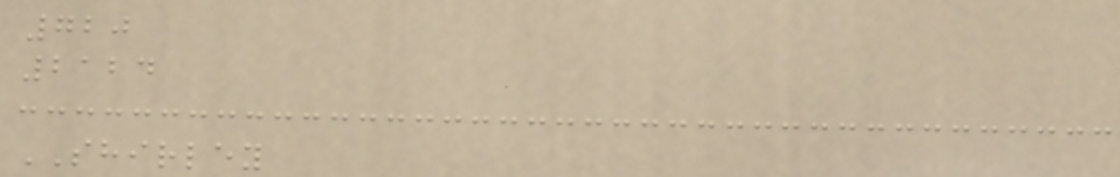720
2124
SHIRLEY
